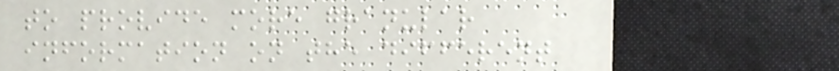to provide more granular
information on the different
